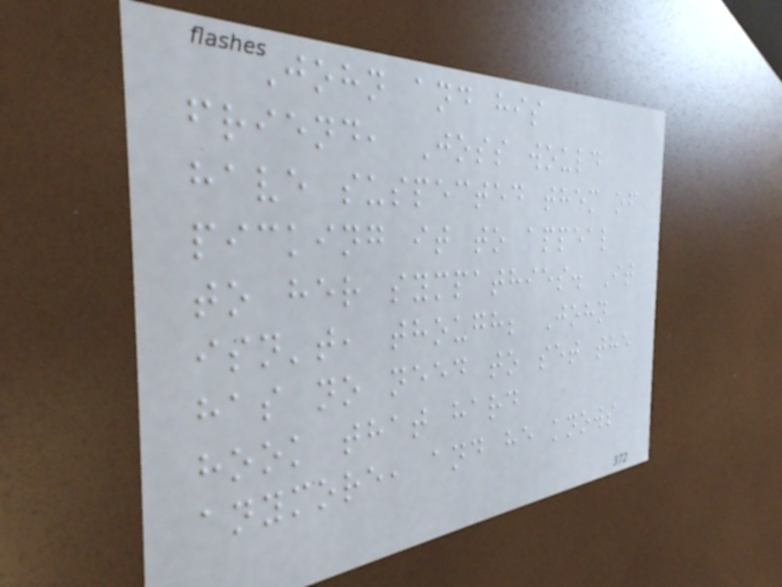John and his
friend, Joss would
have suspected them of
picking it to appeal
to her sympathies. It
isn't, though; John
has no need to set the
hook that hard
anymore, and he knows
